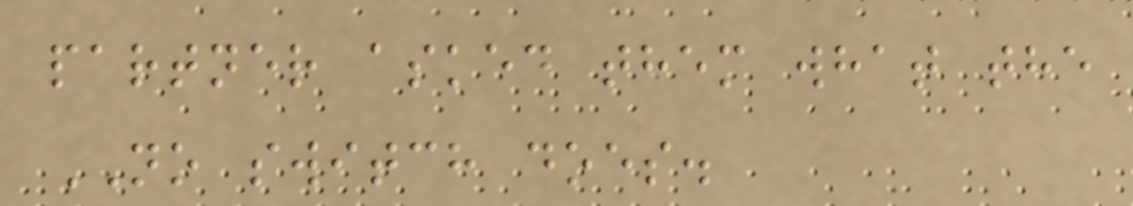partner asked them what the
NO switch does.
